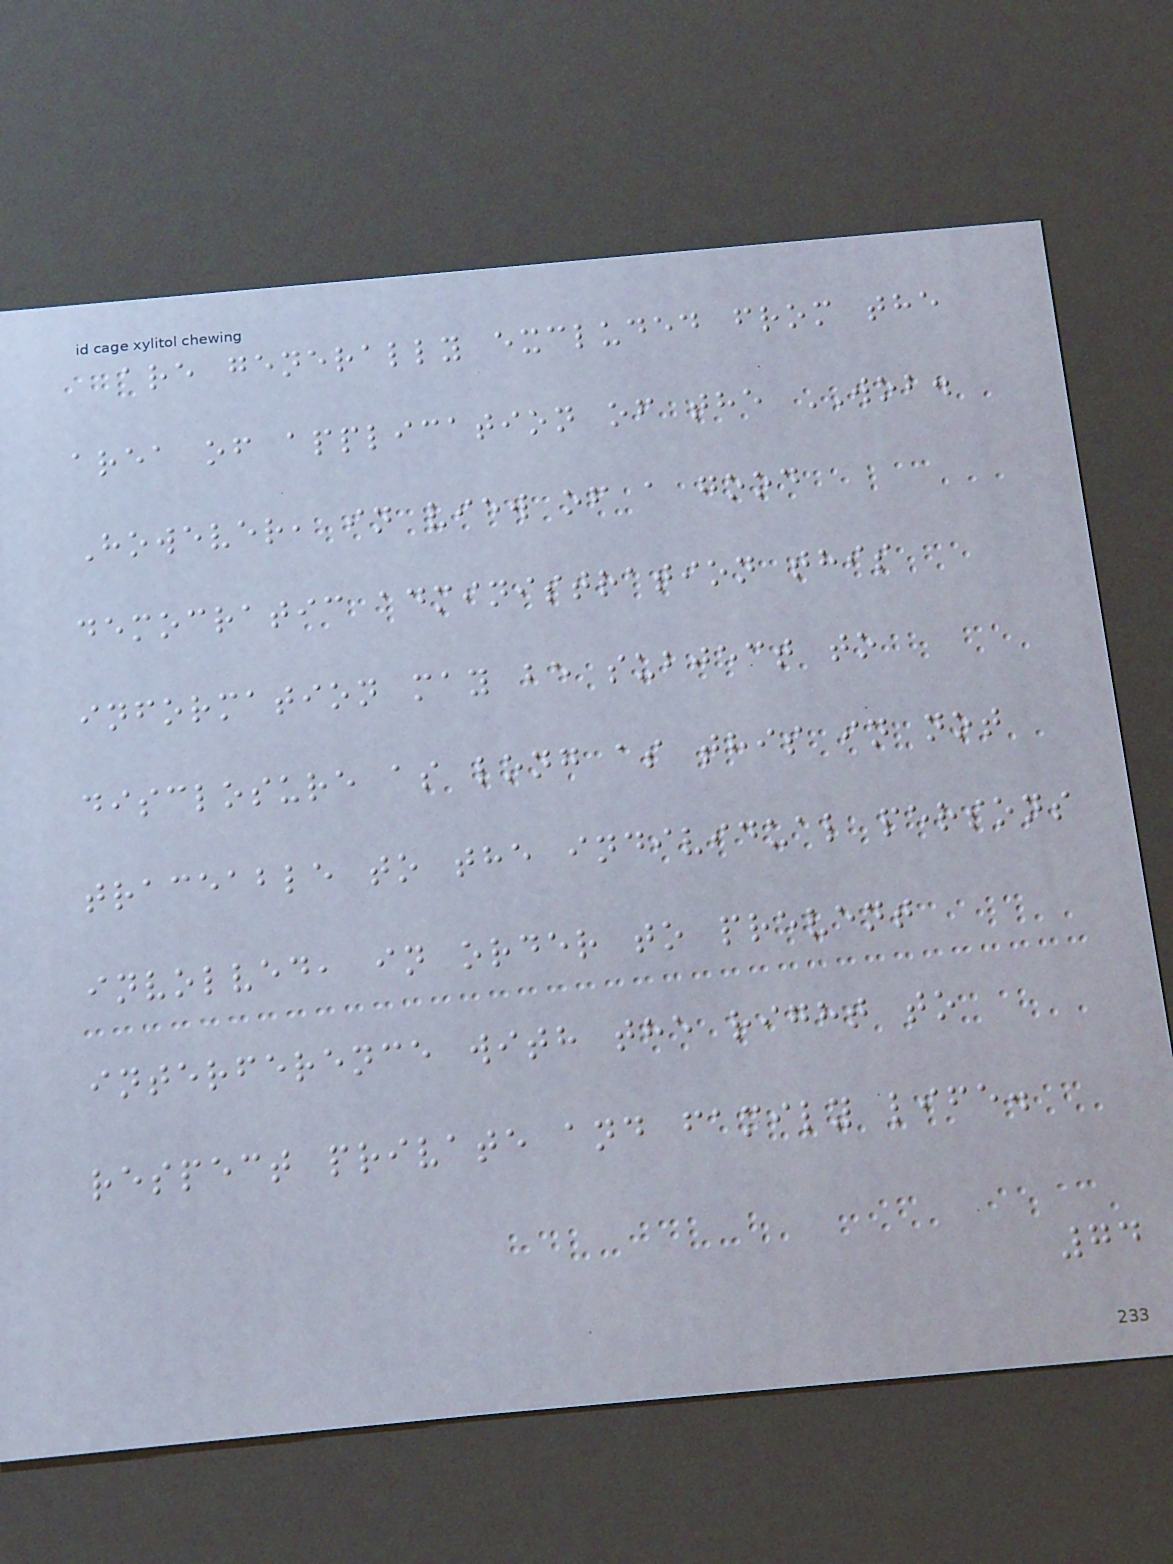are generally excluded from the
area of application of the WOB.
However, in view of a good
democratic administration this
information may be subject to
disclosure as long as this in not
traceable to the individual persons
involved, in order to prevent
interference with the right to
respect private and family life.
74
